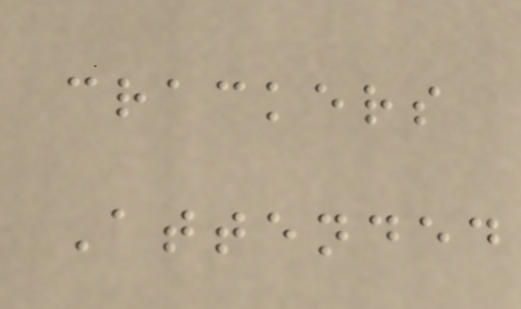crackers
Attended
